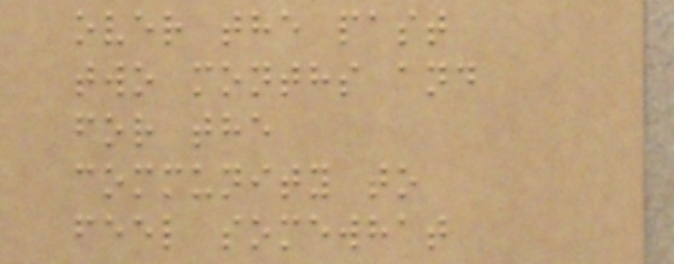over the past
two months and
for the
community to
feel somewhat
